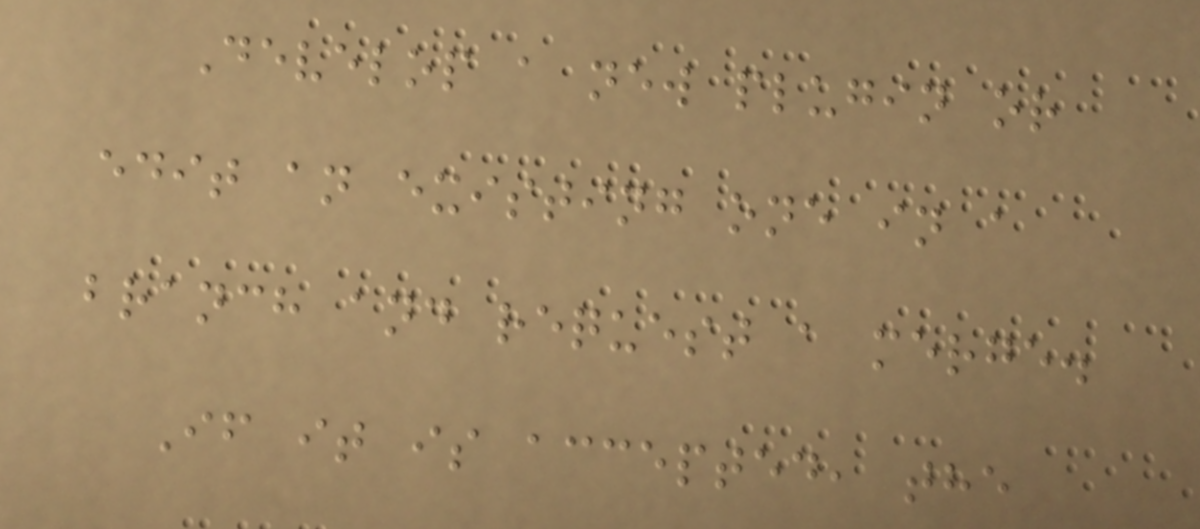Develop a new plugin or
edit an existing one in a
branch and request a merge.
If it is accepted, the
